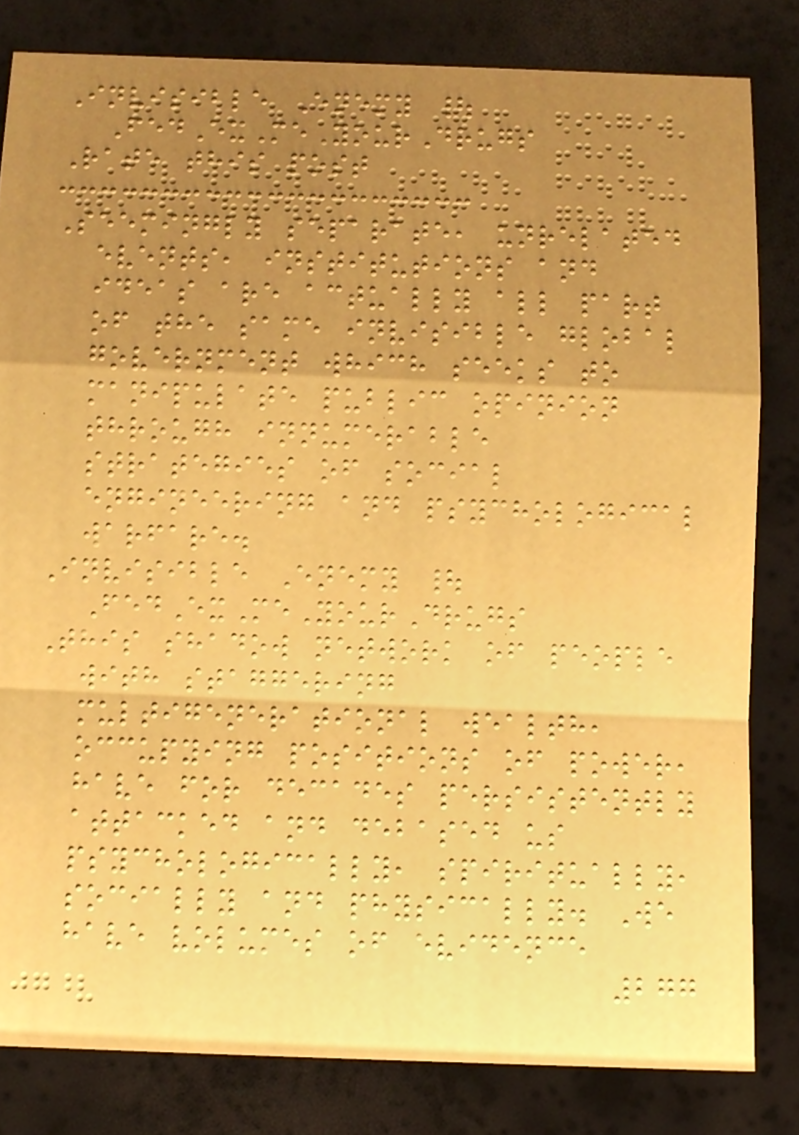Invisible Enemy |
FedExMeYourDrugs
Rate this post
Seemingly separate, unrelated
events, institutions and
ideas are actually all part
of the same invisible global
government which seeks to
manipulate public opinion
through innumerable
strategies of social
engineering and psychological
warfare.
Invisible Enemy |
FedExMeYourDrugs
This shadow network of people
with staggering
multigenerational wealth,
occupying positions of power,
have for decades persistently
attacked and debased us
psychologically, spiritually,
socially and physically. We
have volumes of evidence
277
